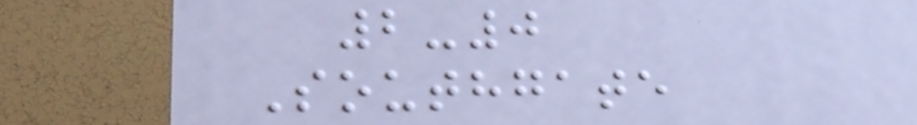2-0
Southgate
